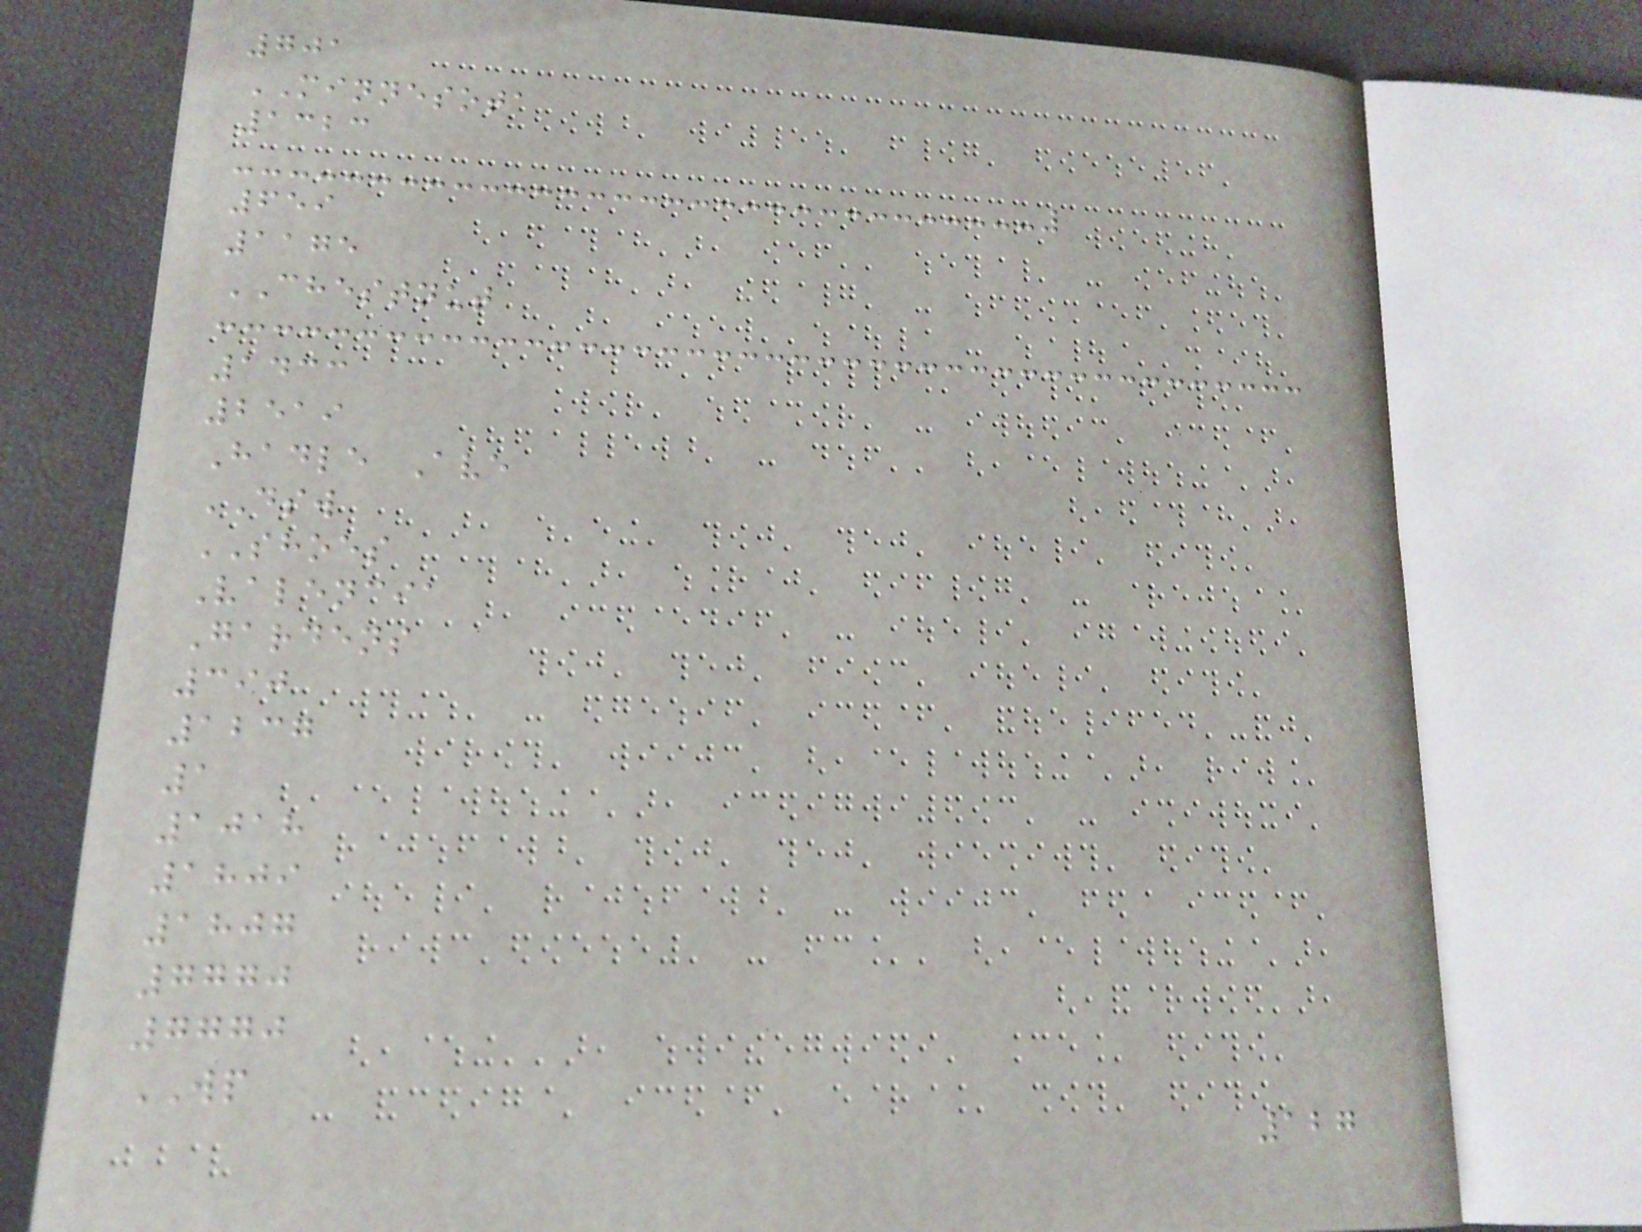701
MINNESOTA
1323
659
1175
CHESTNUT
1433
2519
Hadle Ave
DSW
SHOES
Valencia
Gardens
390
1237
1
1018
1809
1807
7770
7770
WP
127
